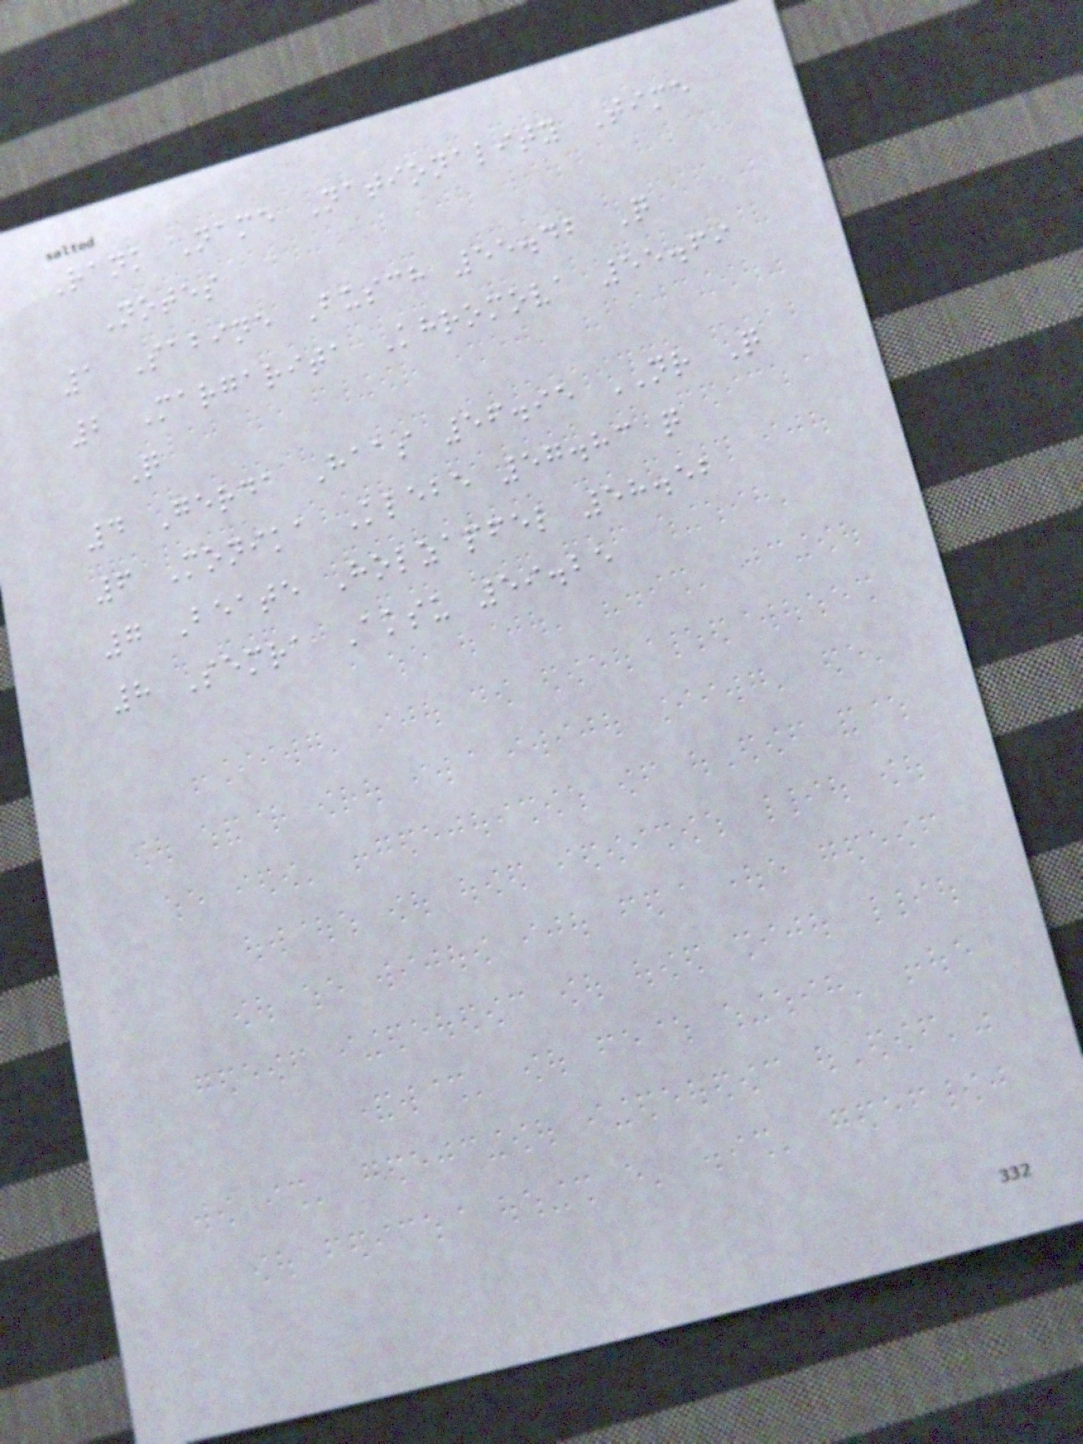Rank Name Nationality Time
Notes
1 Sabine Busch 55.42 Q
2 Margarita Khromova 55.69
Q
4 Gerda Haas 56.95 NR Q
6 Monika Klebe 57.83 q
7 Beate Holzapfel 58.52
8 Semra Aksu 59.25
